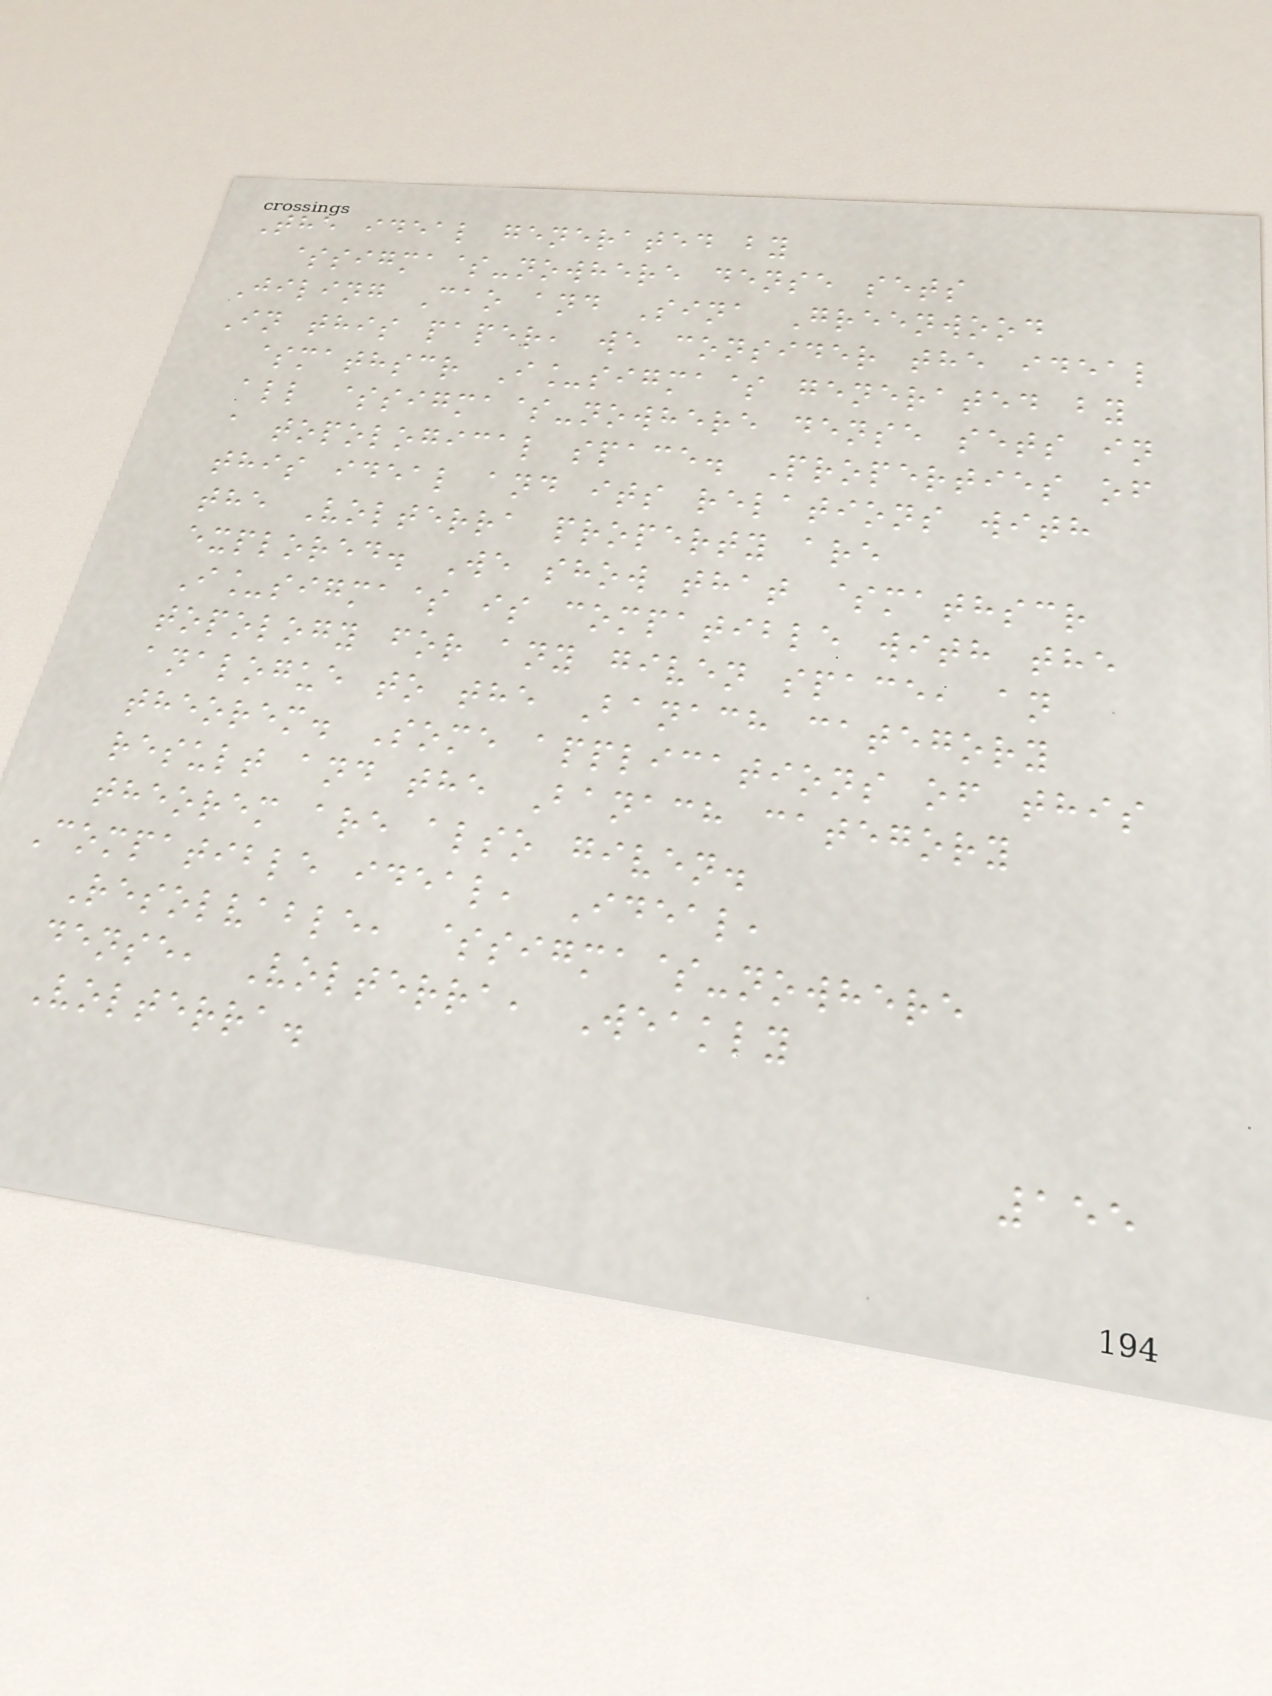The ideal generated by
$sigma$-nowhere dense sets
Jiling Cao and Sina Greenwood
In this paper, we consider the ideal
$mathscr I_sigma$ generated by
all $sigma$-nowhere dense sets in
a topological space. Properties of
this ideal and its relations with
the Volterra property are
explored. We show that $mathscr
I_sigma$ is compatible with the
topology for any given space, an
analogue to the Banach category
theorem. Some applications of this
result and the Banach category
theorem are also given.
Compatible ideal, Ideal,
Resolvable, $sigma$-nowhere
dense, Volterra, Weakly
Volterra.
155
